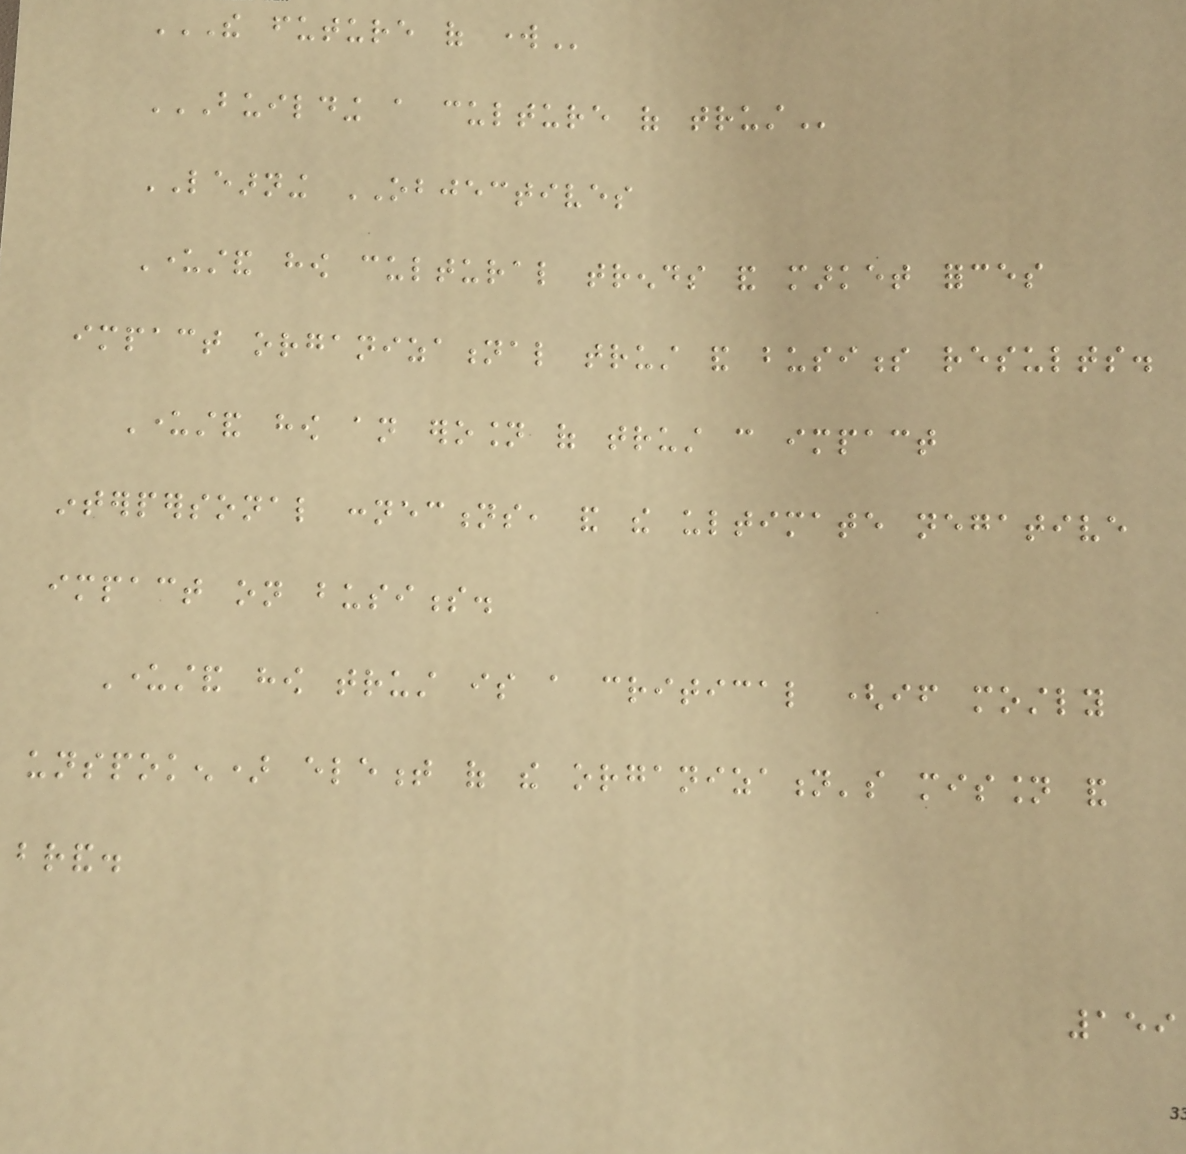THE FUTURE OF WORK
BUILDING A CULTURE OF TRUST
LEARNING OBJECTIVES
Understand how cultural trends and market forces
impact organizational trust and business results.
Understand how an erosion of trust can impact
interpersonal connections, and the ultimate negative
impact on business.
Understand how trust is a critical (if mostly
unspoken) element of the organization's mission and
brand.
159
